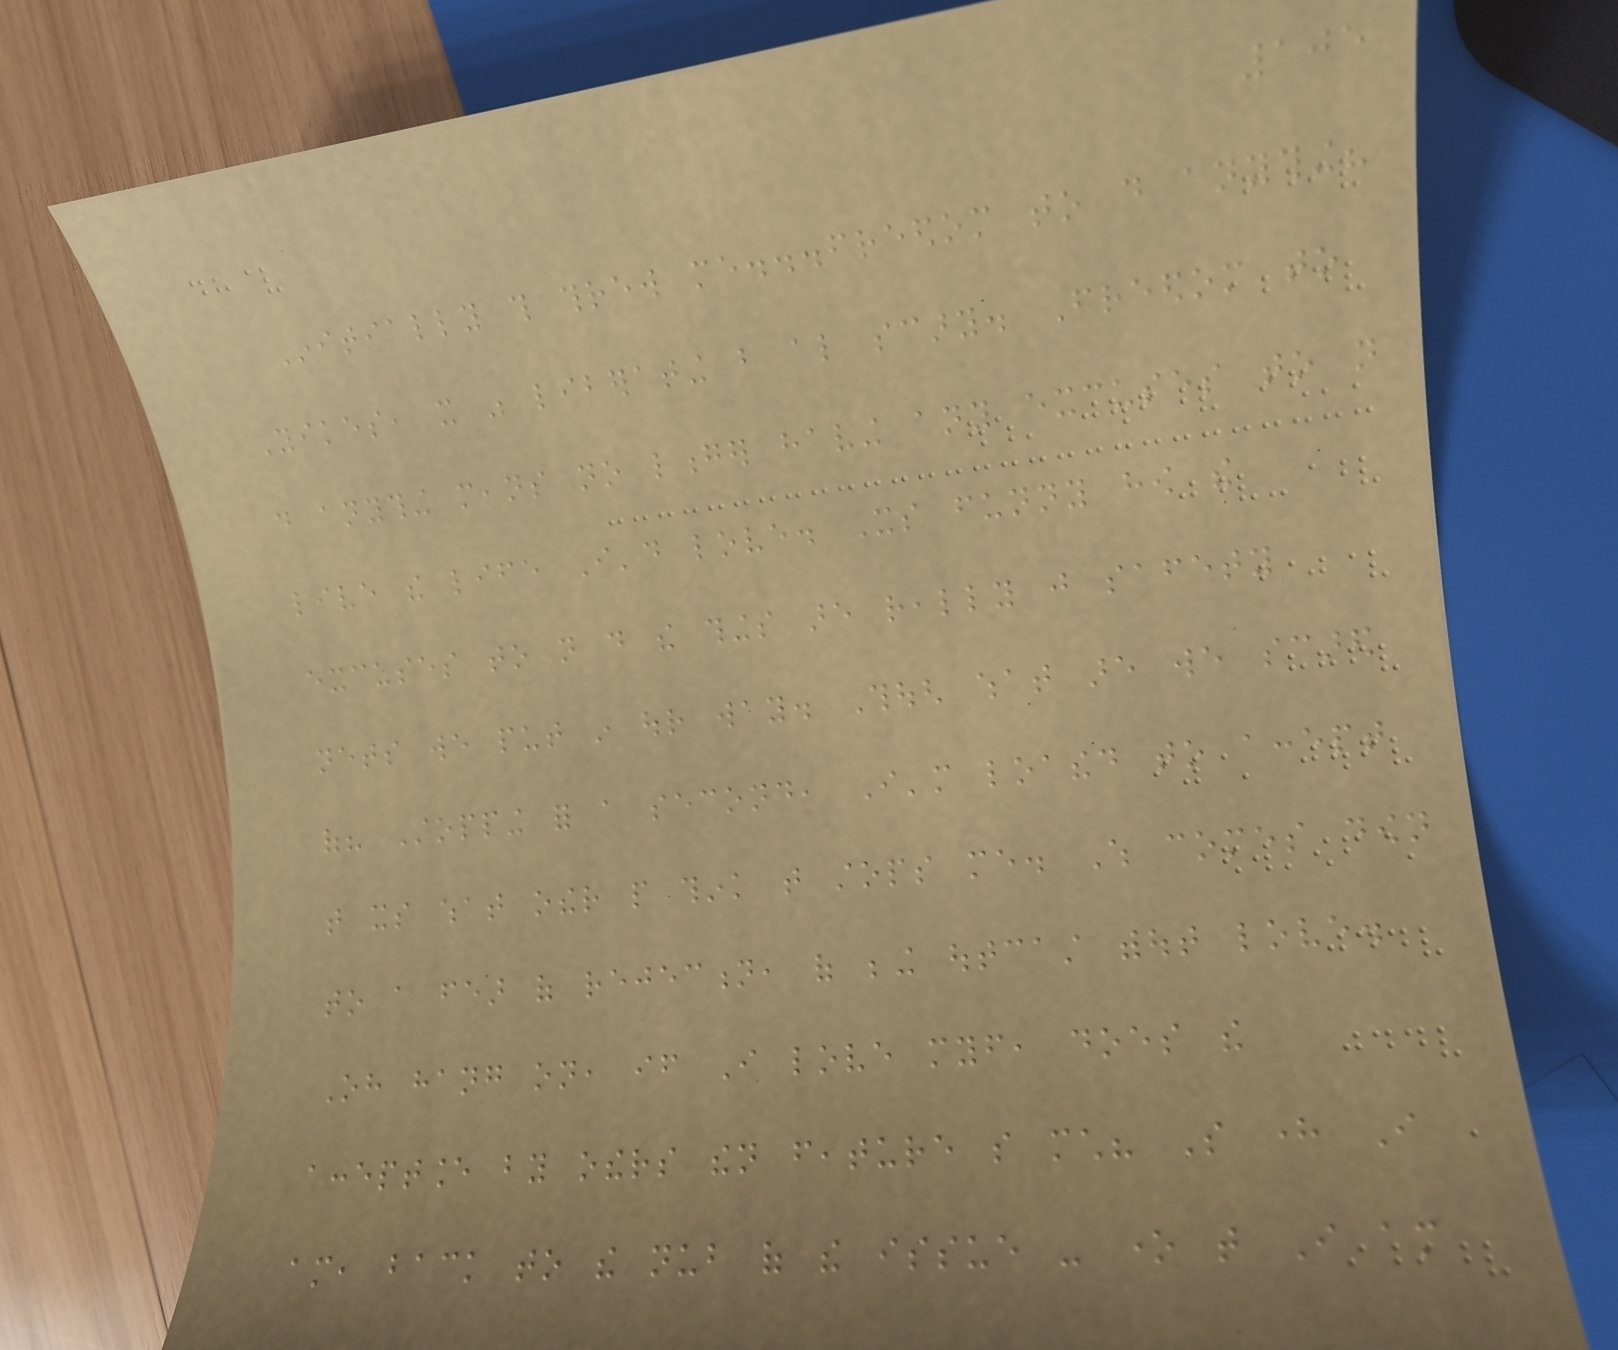105
Initially this threw me...freedom to do anything?
Yikes, it was liberating but also scary. Freedom to
do anything means no longer having any excuses to not
live the life I'd love. Its funny how the
excuses to not do the things are really just safety
nets we put in our way. Though what are we scared
of? Stopping for a second, I'm loathed to accept
that its what other people think that stops me. Which comes down
to a fear of rejection, of being outcast without love.
Oh hang on, if I love myself, does the
acceptance by others then feature so much? So here I
am, back to the nub of the issue - one that I am
